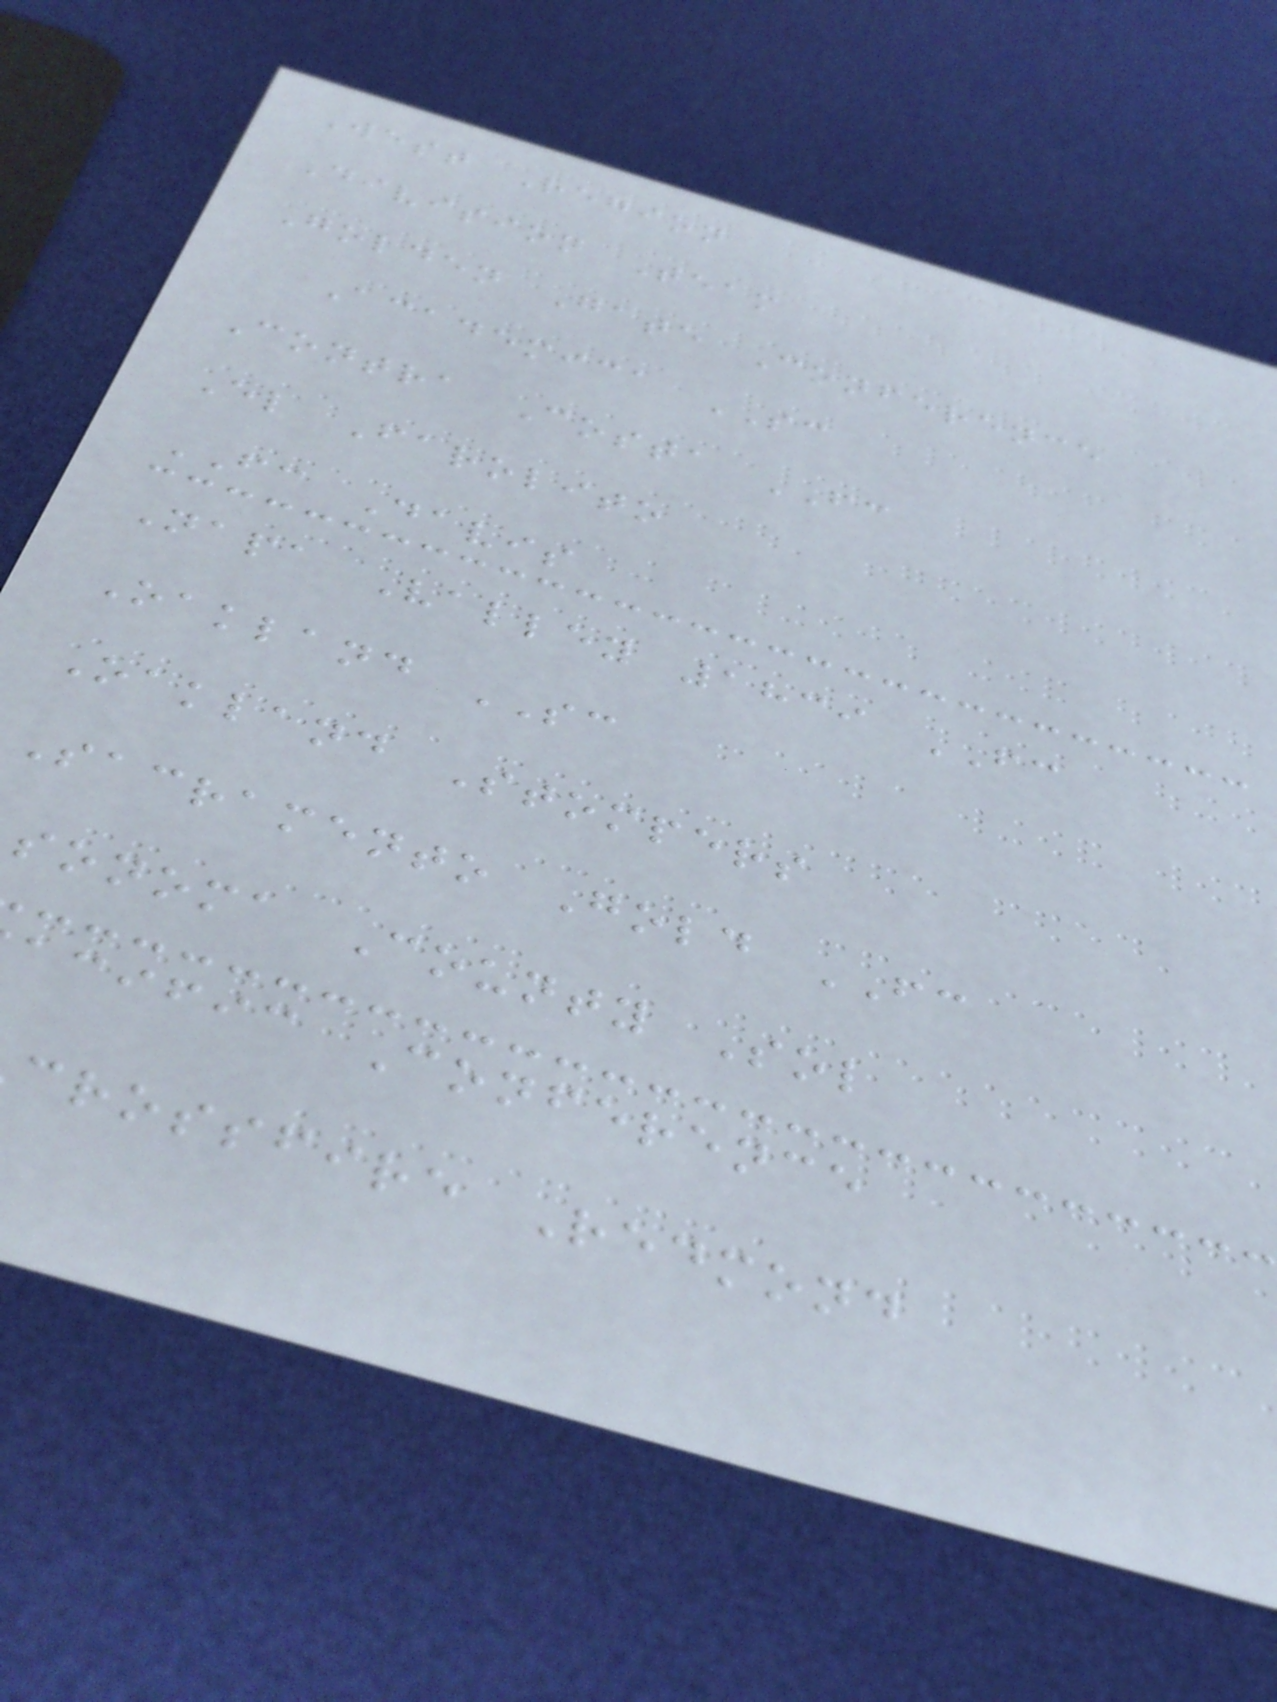West Region
Division Team
Golden Gate Conference
Academica SC
Contra Costa FC
El Farolito
FC Davis
Napa Valley 1839 FC
Oakland SC
Oakland Stompers
Sacramento Gold FC
sonoma County Sol
acific Conference
crossfire Redmond
